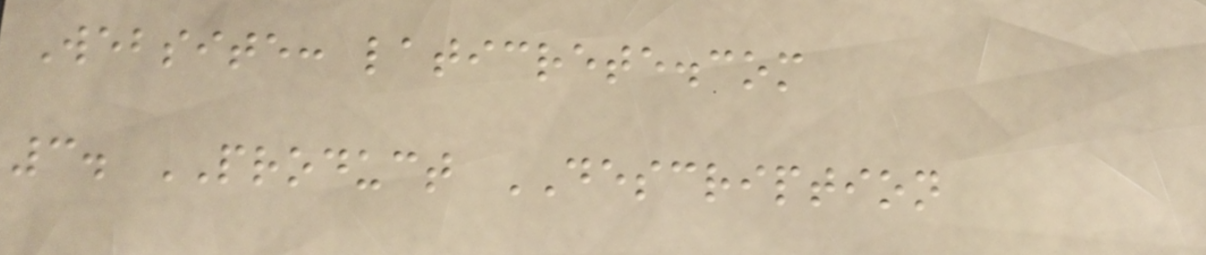Website: laticrete.com
3. PRODUCT DESCRIPTION
